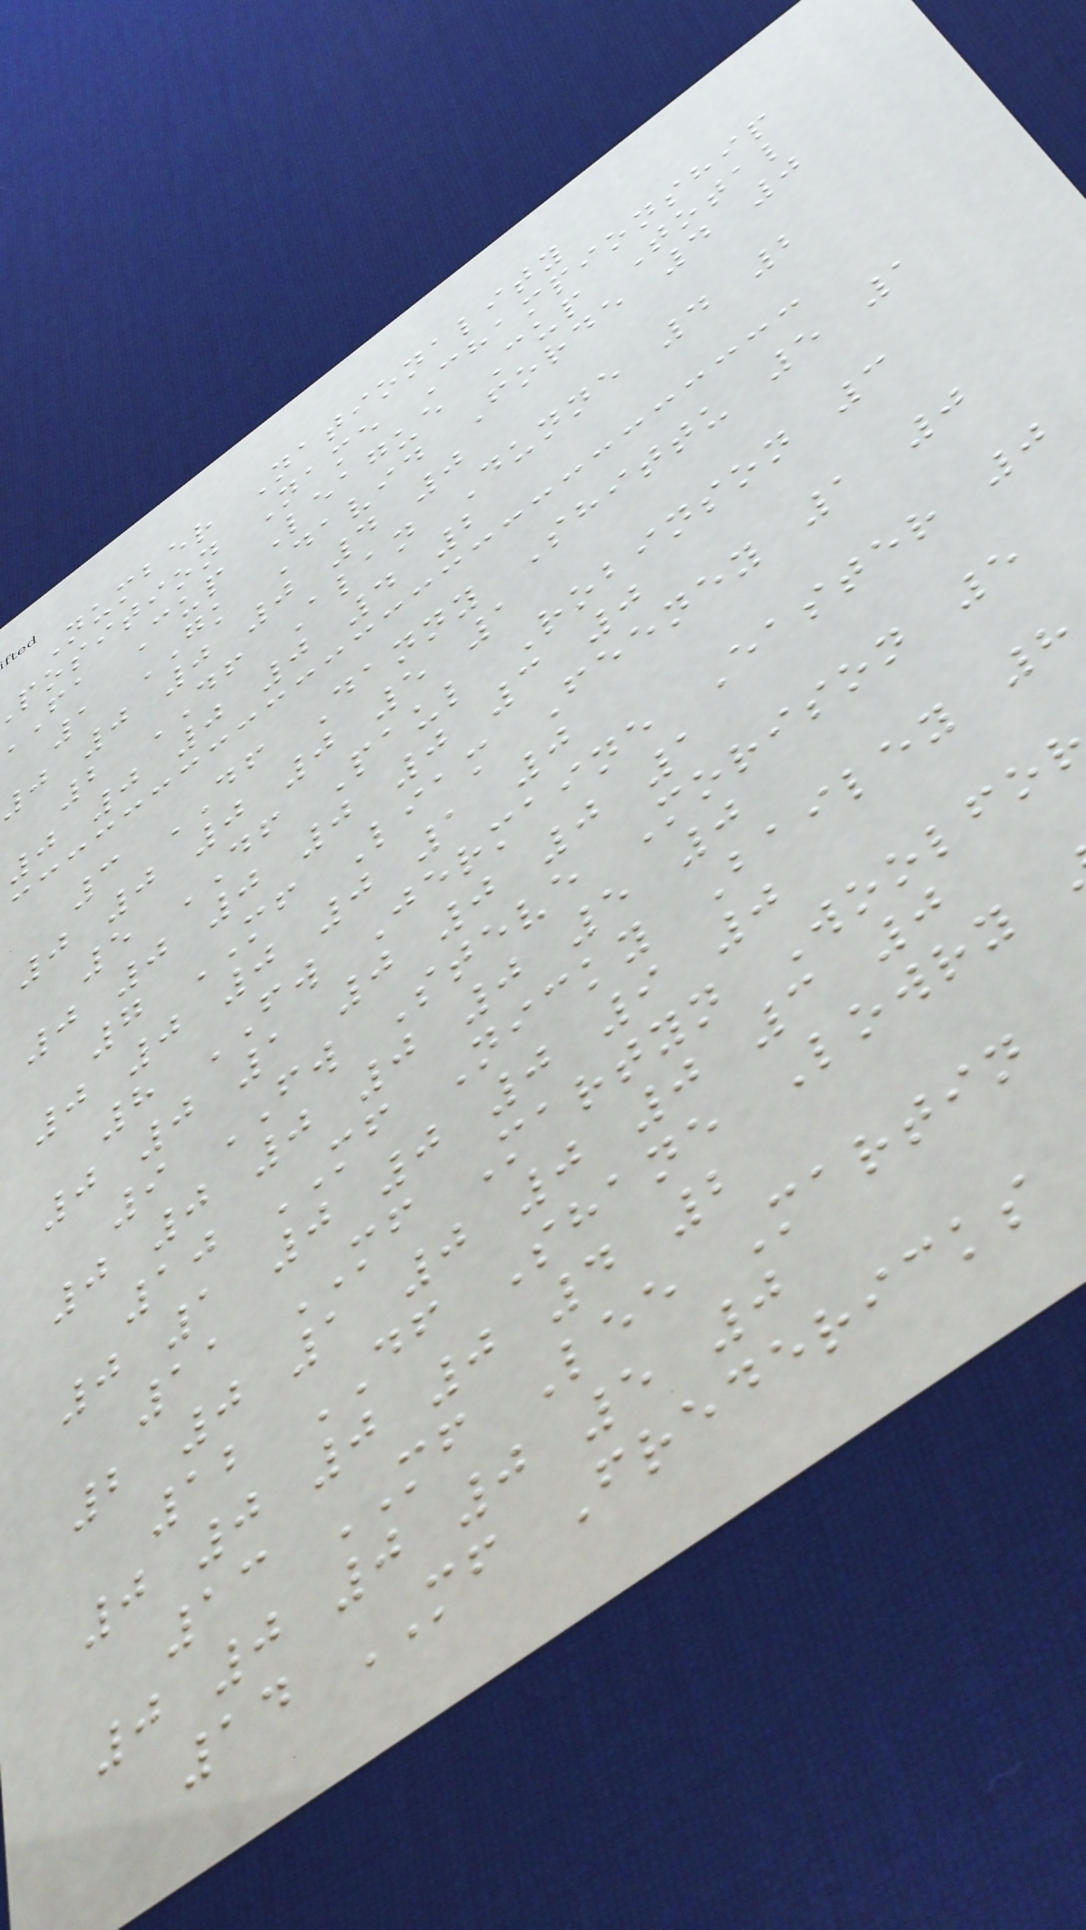Number Nationality
position Name Championship
fa Cup League Cup Total
1 GK David Forde 4 0
0 0 0 0 4 0
2 DF Alan Dunne 4 2
0 0 0 0 4 2
3 DF Danny Shittu 5 1
0 0 0 0 5 1
5 DF Paul Robinson 3
0 0 0 0 0 3 0
7 MF Liam Feeney 1 0
0 0 0 0 1 0
8 FW Jermaine Easter 0
0 0 1 0 0 0 1
9 FW Steve Morison 5
0 0 0 0 0 5 0
10 MF Nicky Bailey 8
0 1 0 0 0 9 0
11 MF Martyn Woolfo
2 0 1 0 0 0 3 0
12 DF Shane Lowry
0 0 0 0 4 2
13 MF Lee Martin
0 0 0 0 5 0
14 MF Fredericks
